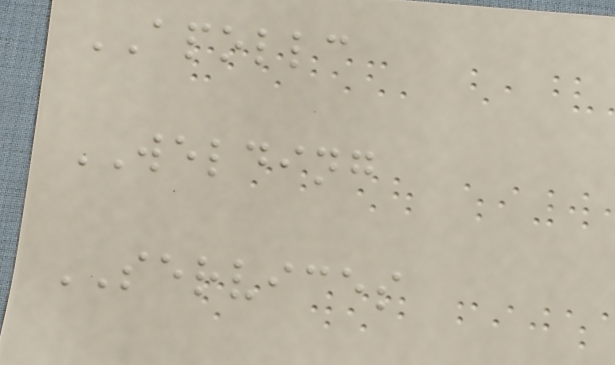APOLLC
WELDING
SERVICES
